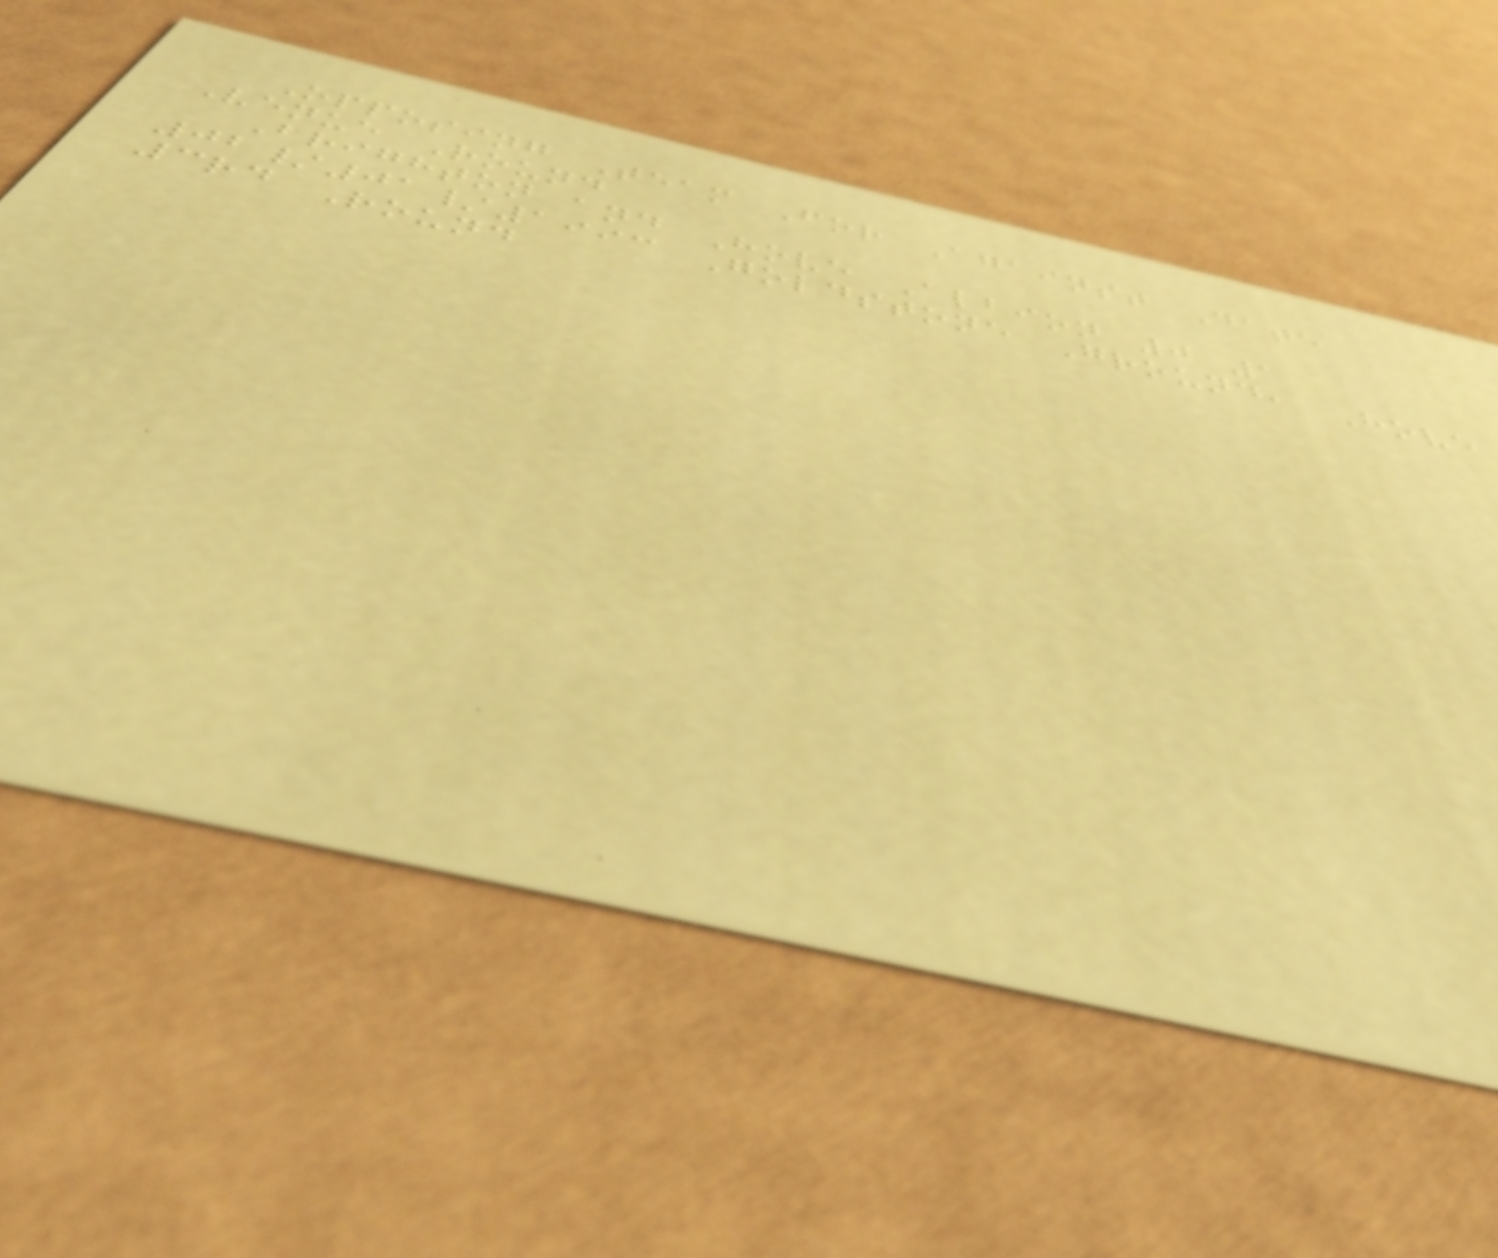Opposing Team For Against Date
Venue Round
Brighton and Hove Albion 0 1
02/01/1993 Goldstone Ground, Hove
3rd Round
